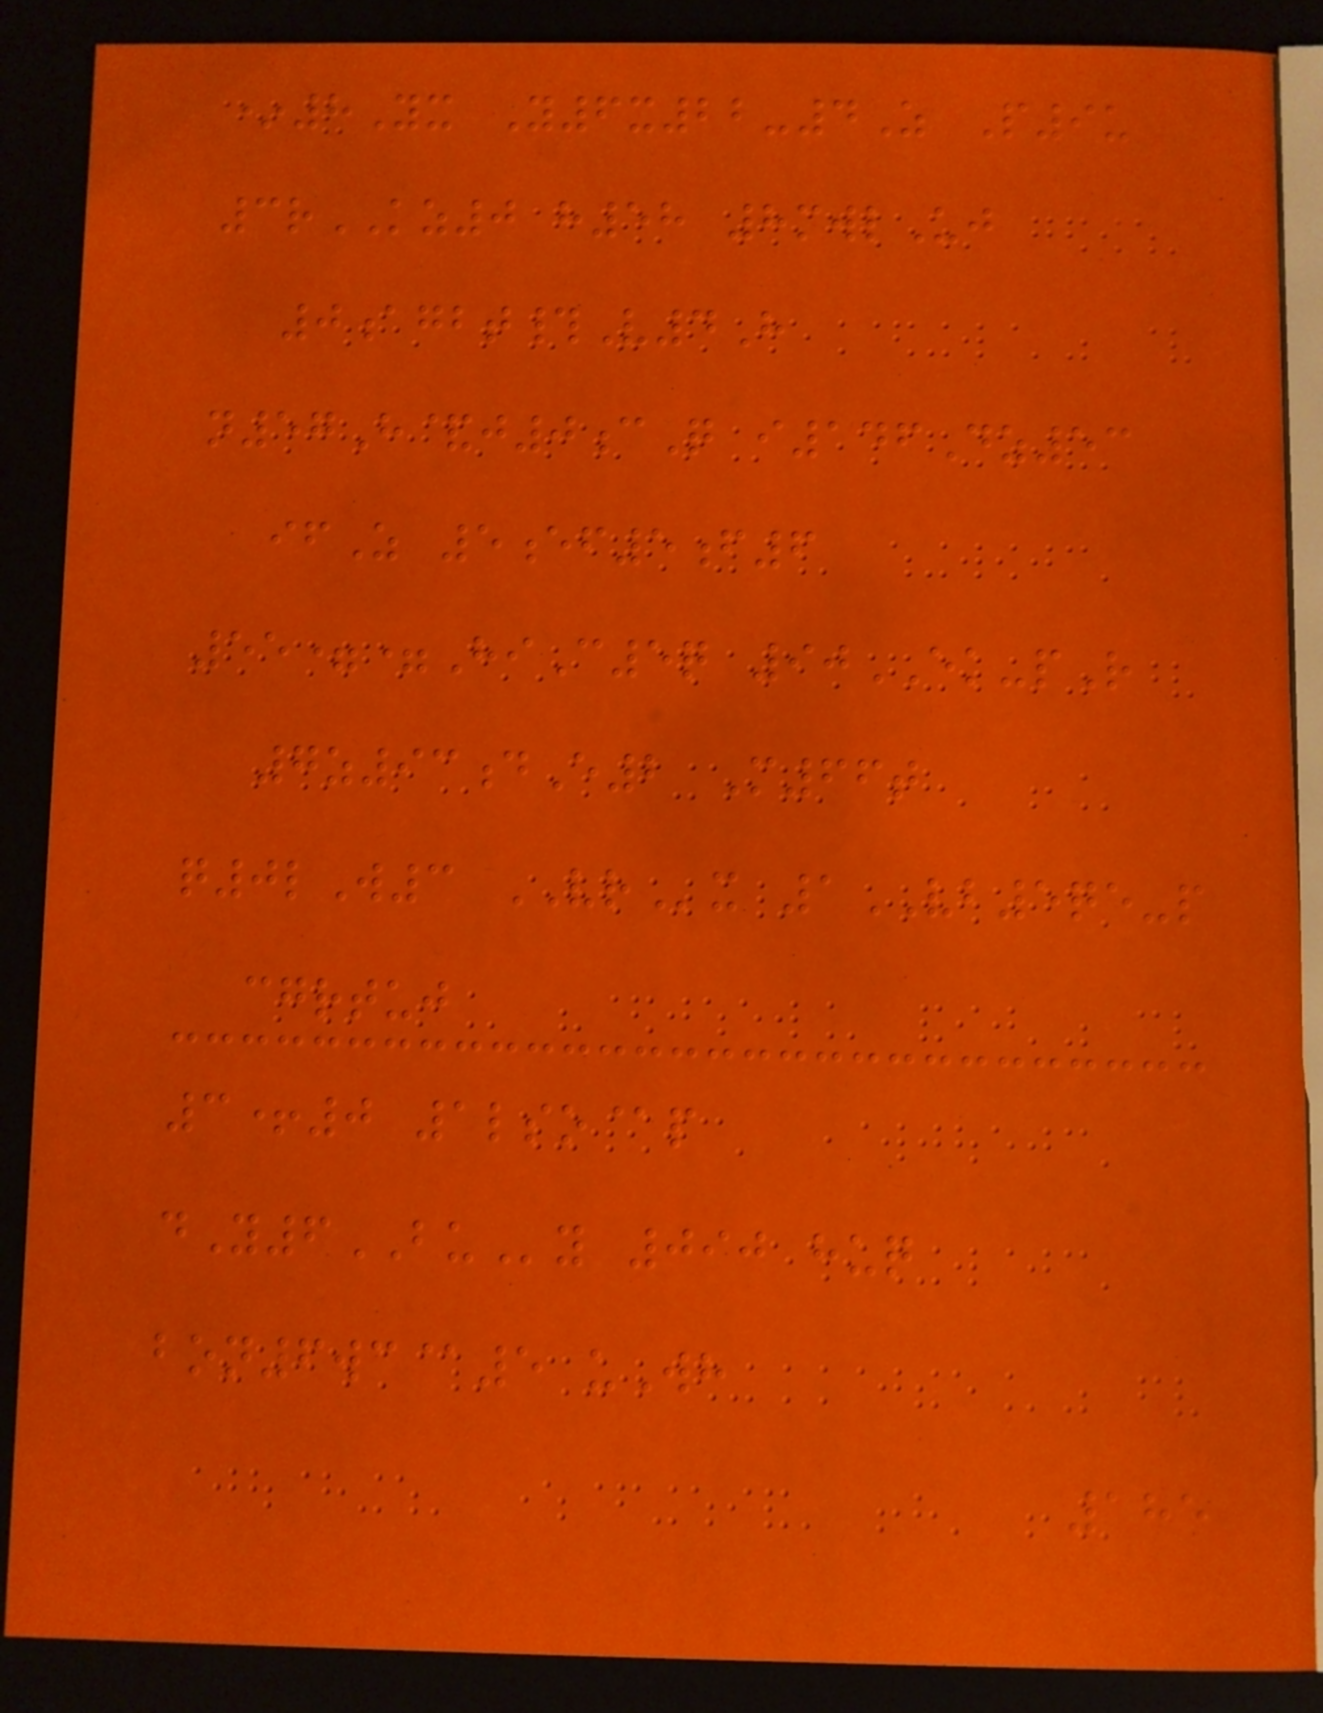*8Yx Y6x22-4Z P9u
3rKZ0 h58 8mwlUj
0agbt#V4H
n57H&j0cQ i146Dz53
ifZ 5ef5f6
55==HiC5q 90EK-pR
7z93dE2 M66t
q0lW3 VRx 1VB5qe-p
cgrtuj
3+0 1lso@p
dY6BUy 090 huq
bon6wc@5 uWh
185
